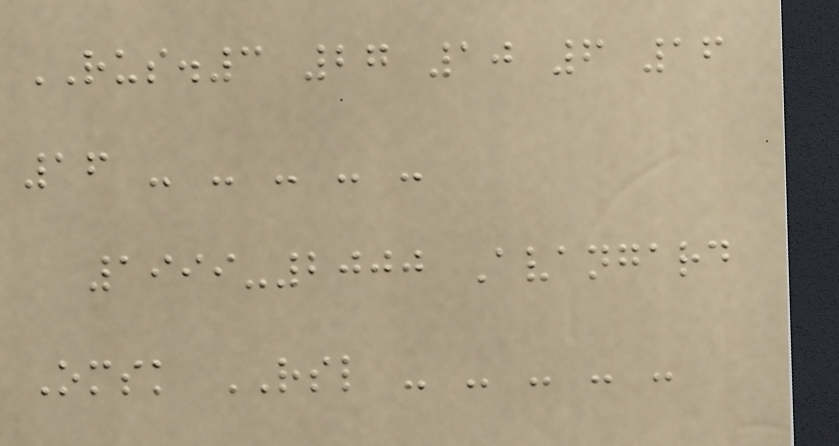RUS.3 27 10 6 16
16 - - - - -
1999-2000 Avangard
Omsk RSL - - - - -
